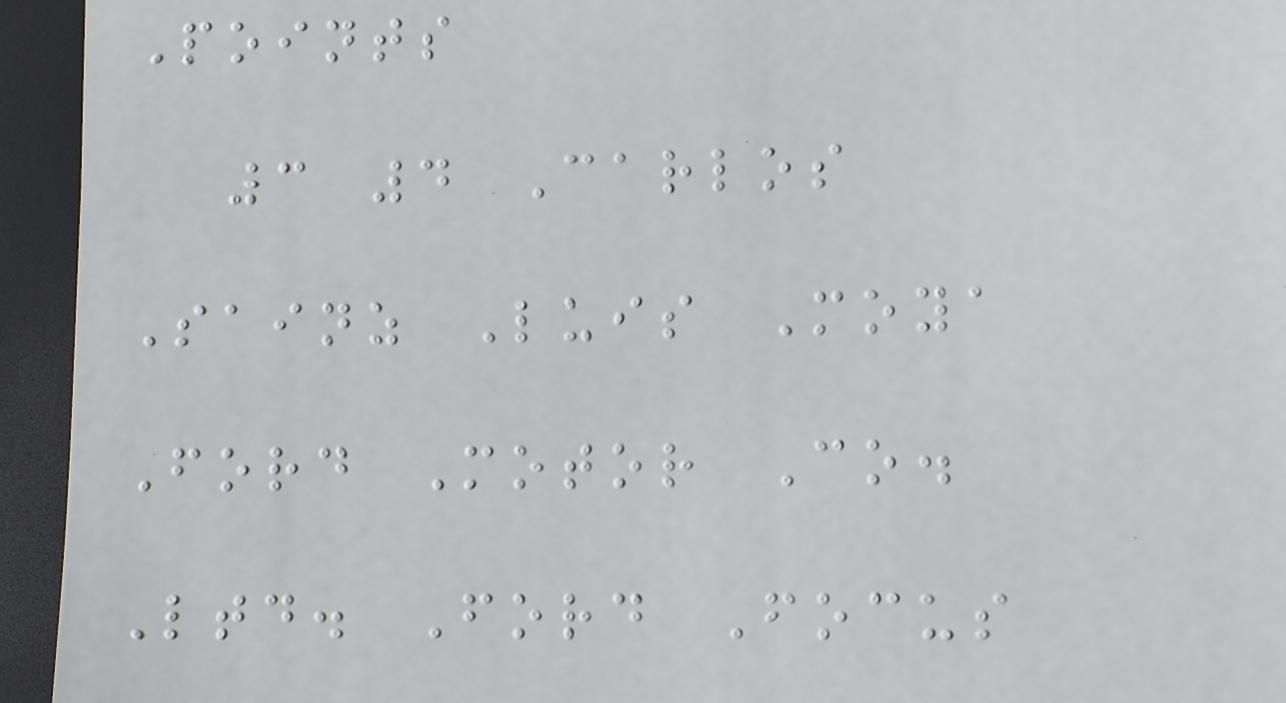Points
3 4 Carlos
Sainz Luis Moya
Ford Motor Co.
Ltd. Ford Focus
